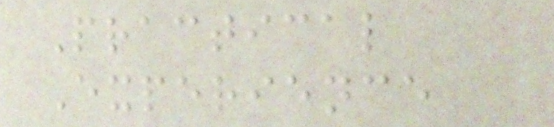Practical
Experience
